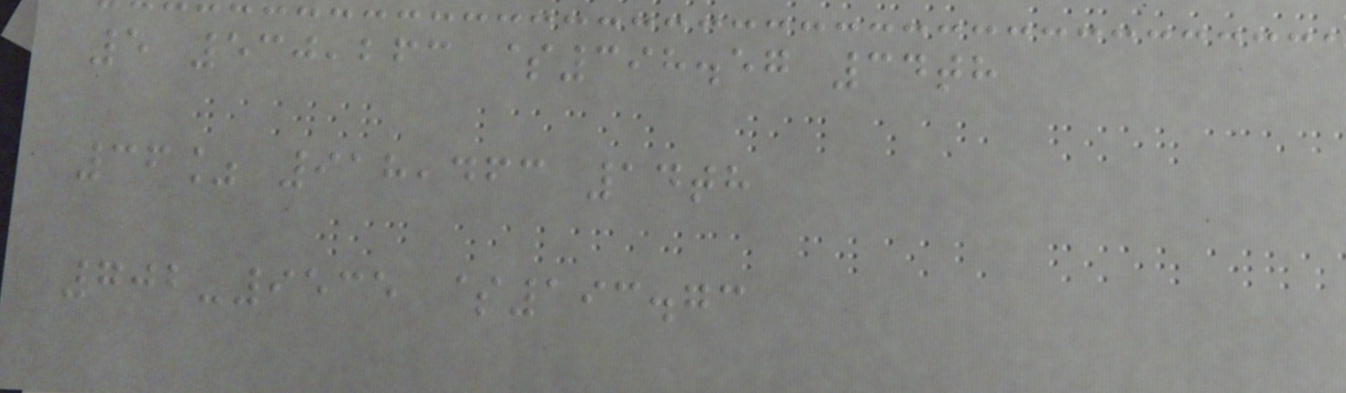5 530,263 $398.57 34th
36% 918,463 14th
702-9535 $193.73
